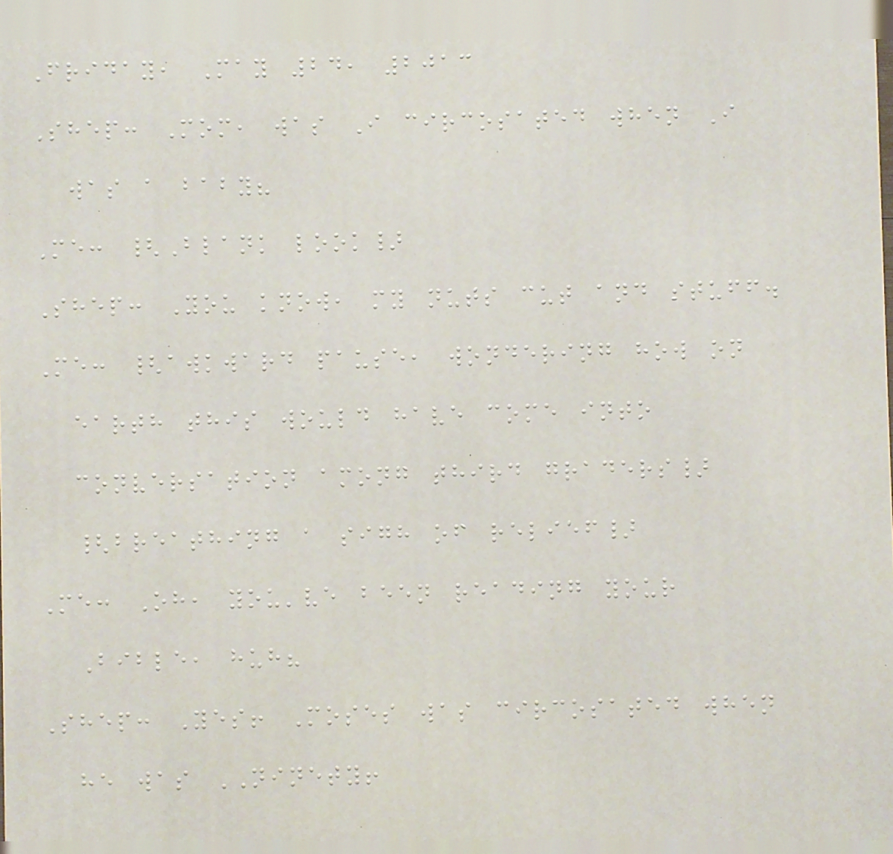Friday, May 24, 2013
Shep: Mom, was I circosated when I
was a baby?
Me: {Blank look}
Shep: You know, my nuts cut and stuff.
Me: {awkward pause, wondering how on
earth this would have come into
conversation among third graders}
{breathing a sigh of relief}
Me: Oh, you've been reading your
Bible, huh?
Shep: Yes! Moses was circosated when
he was NINETY!
